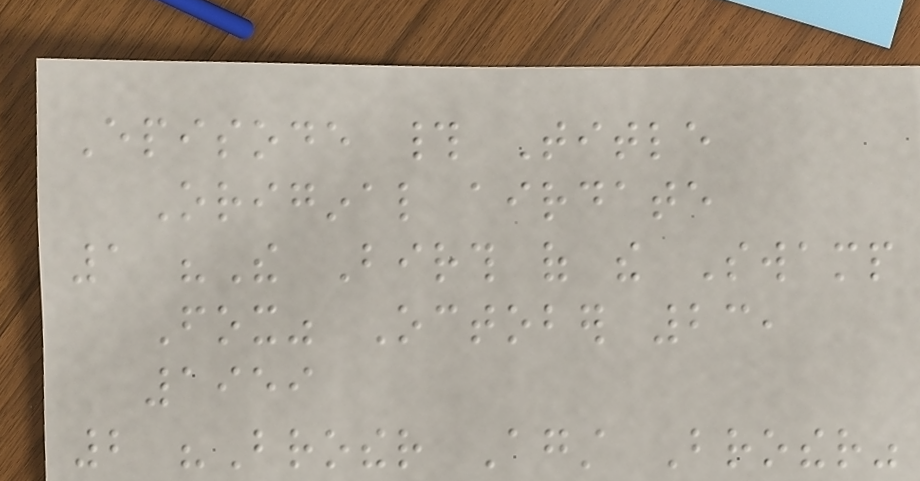Episode # Title
Original airdate
1 "The Birth of the Swamp
Fox" October 23,
1959
2 "Brother Against Brother"
